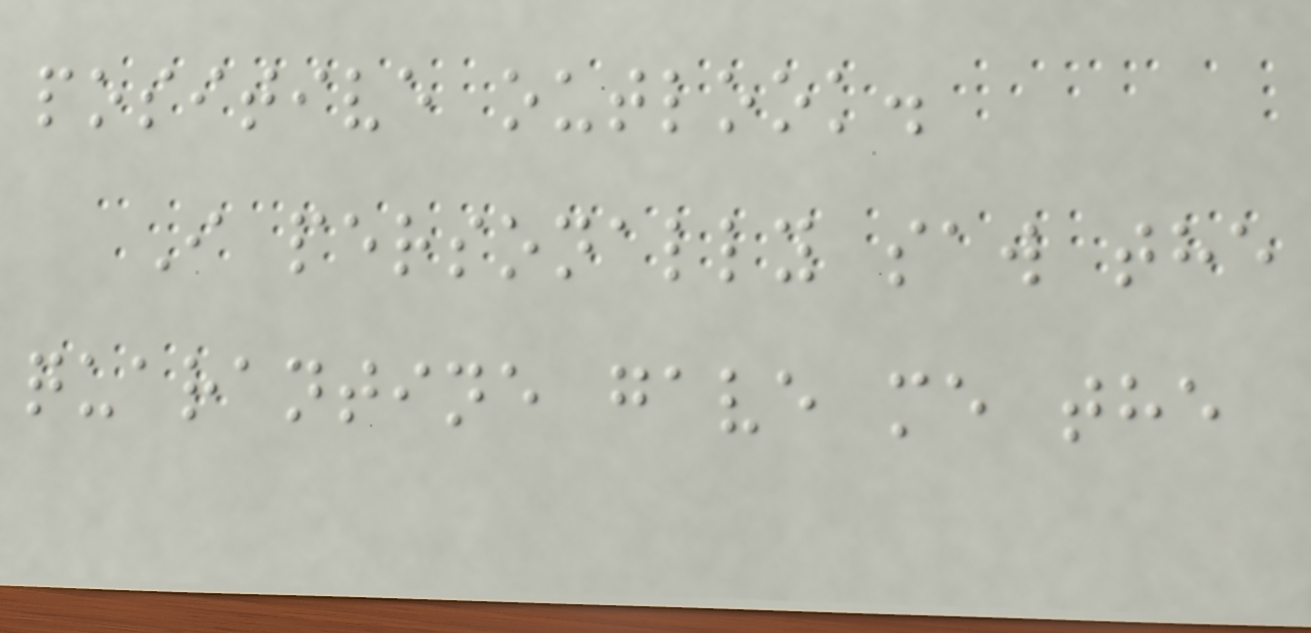positive outlook.
I personally saw the
quarantine gave me the
